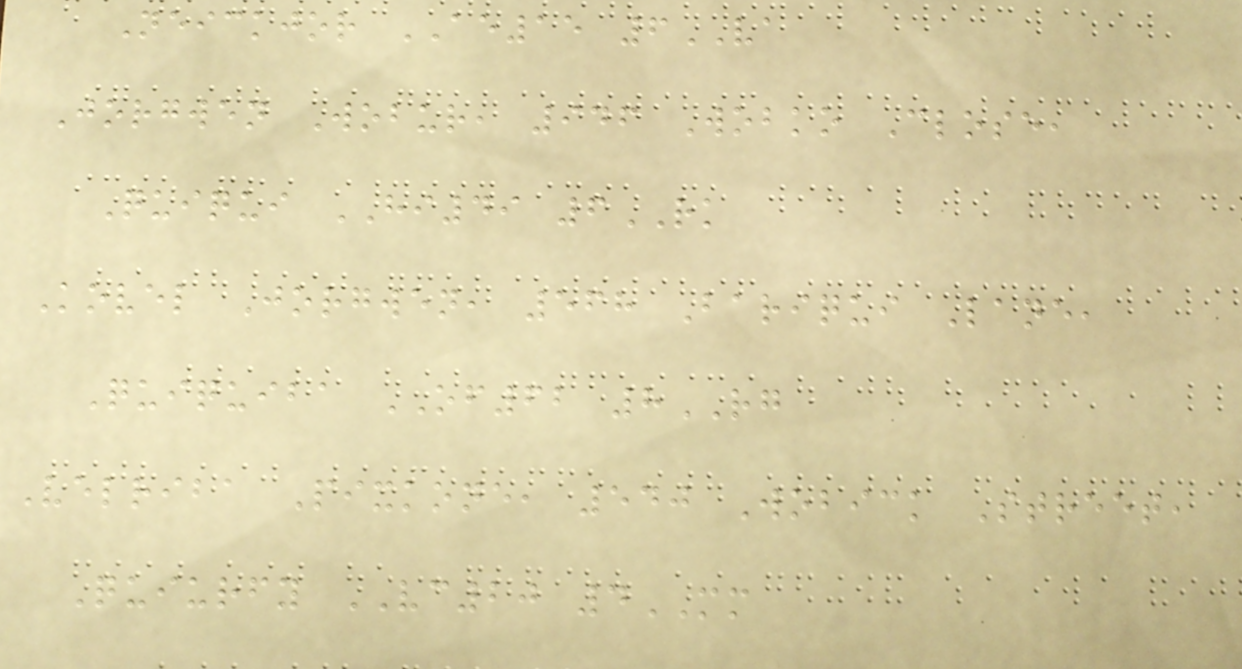Neickjor AE15 6VA
Jorgwen Wobur, 946 Wobko Close,
Quiqui HI49 6RK
Kovel Jorgwen, 568 Bariqui Lane,
Quiquiba OF62 8RG
Velriba Pixkone, 540 Wobick Street,
Quiurfy VC20 4MM
